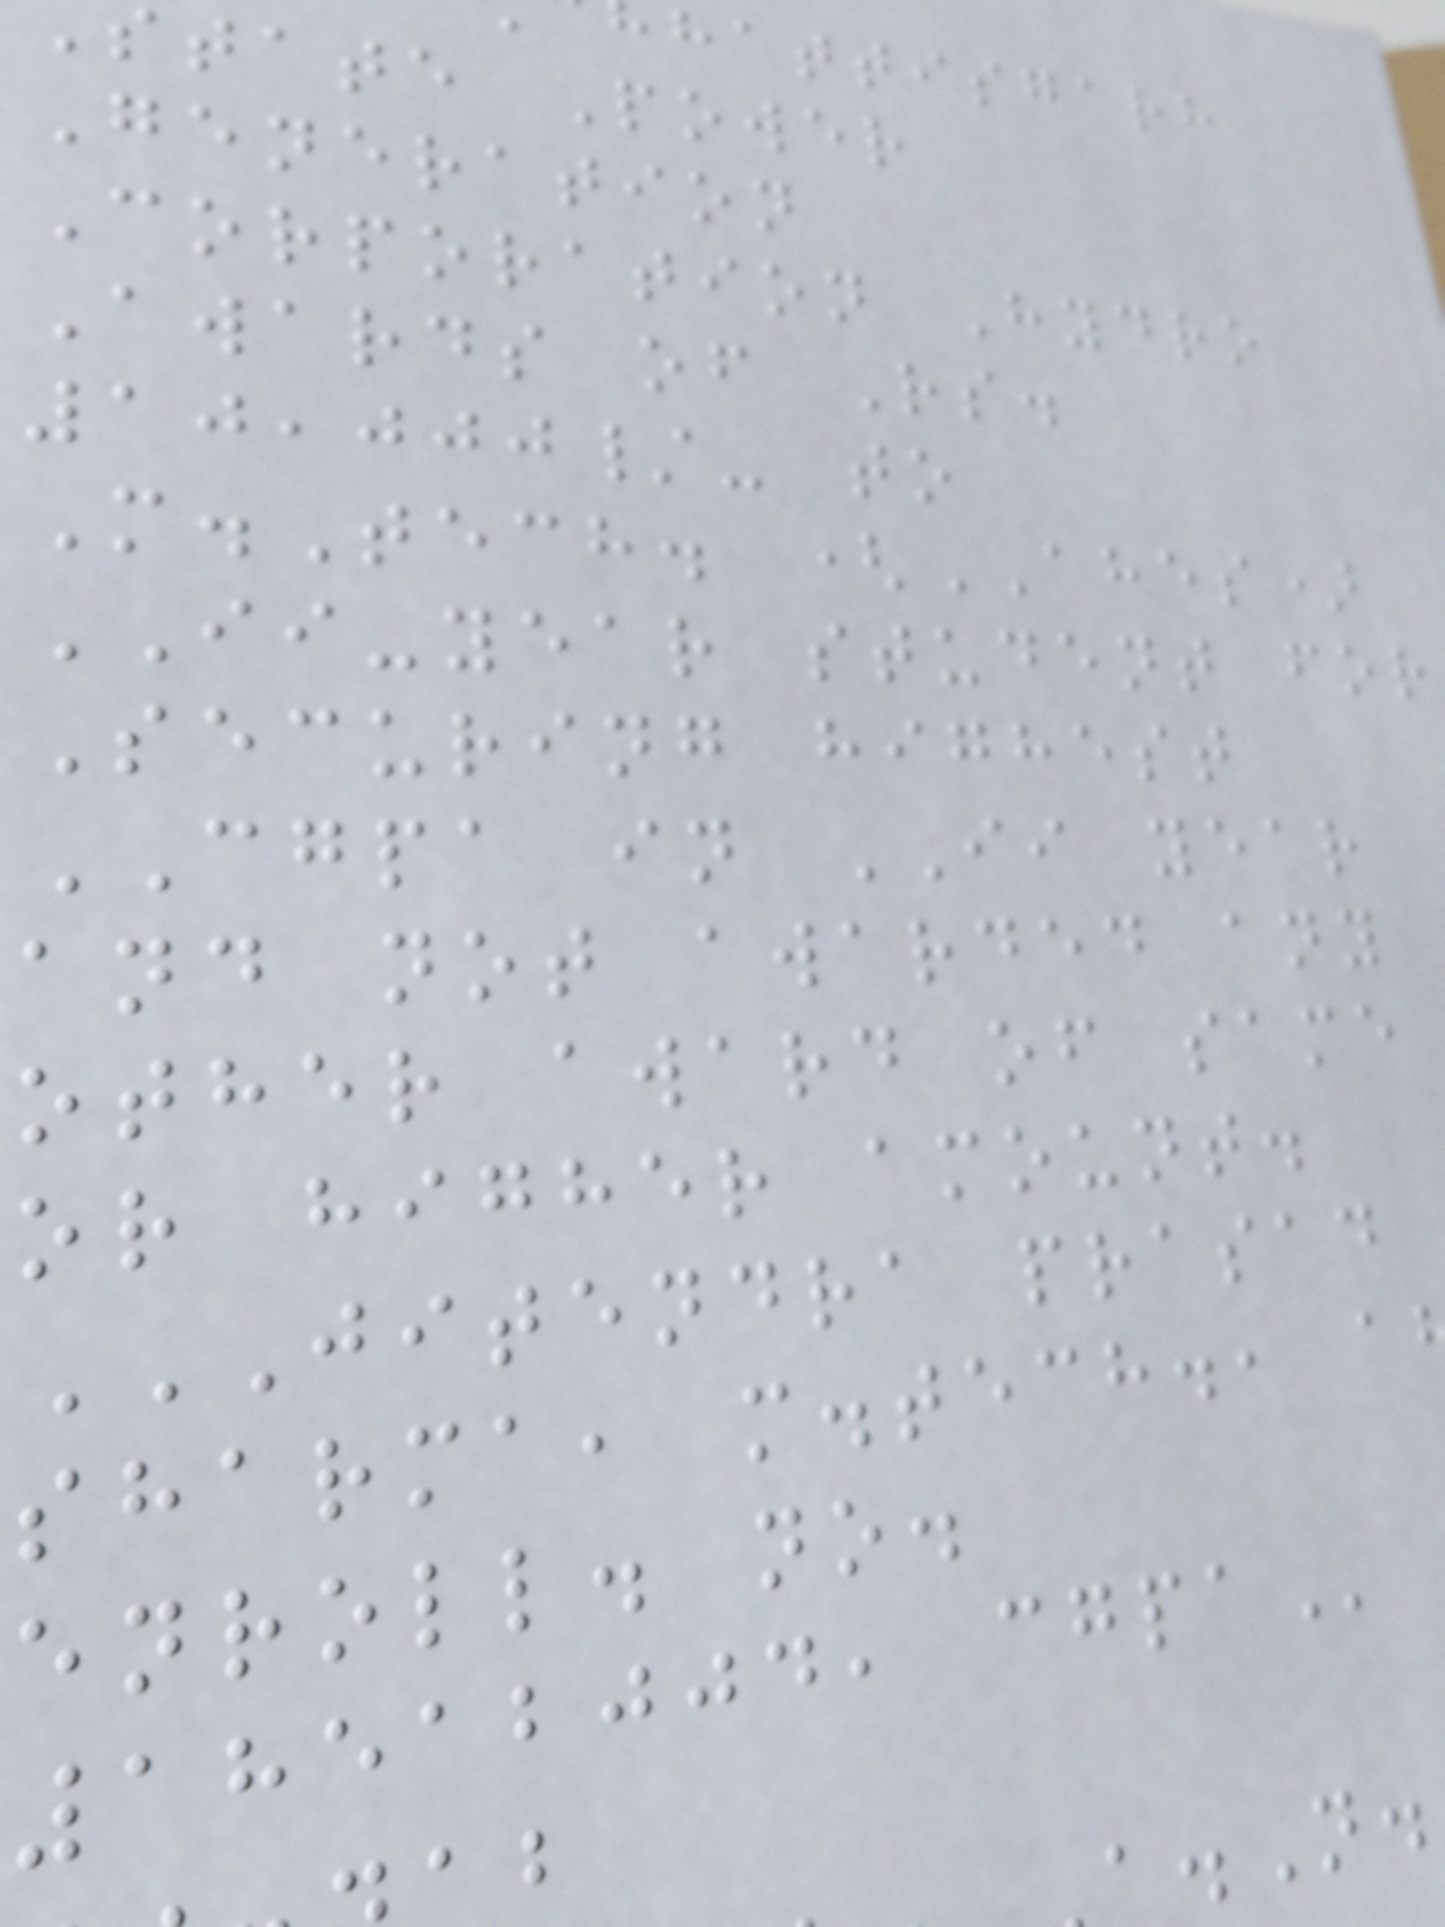hattisgarh
tate Power
Generation
Corporation Hydro
Awards of Rs.
10,000/- to
M.Tech. (AHES)
II-year student for
Securing highest
CGPA in II year
and not awarded any
other award of same
or higher amount.
JITENDRA PRASAD
sharma, m.tech.,
enroll. no.
18512004,
.N.
